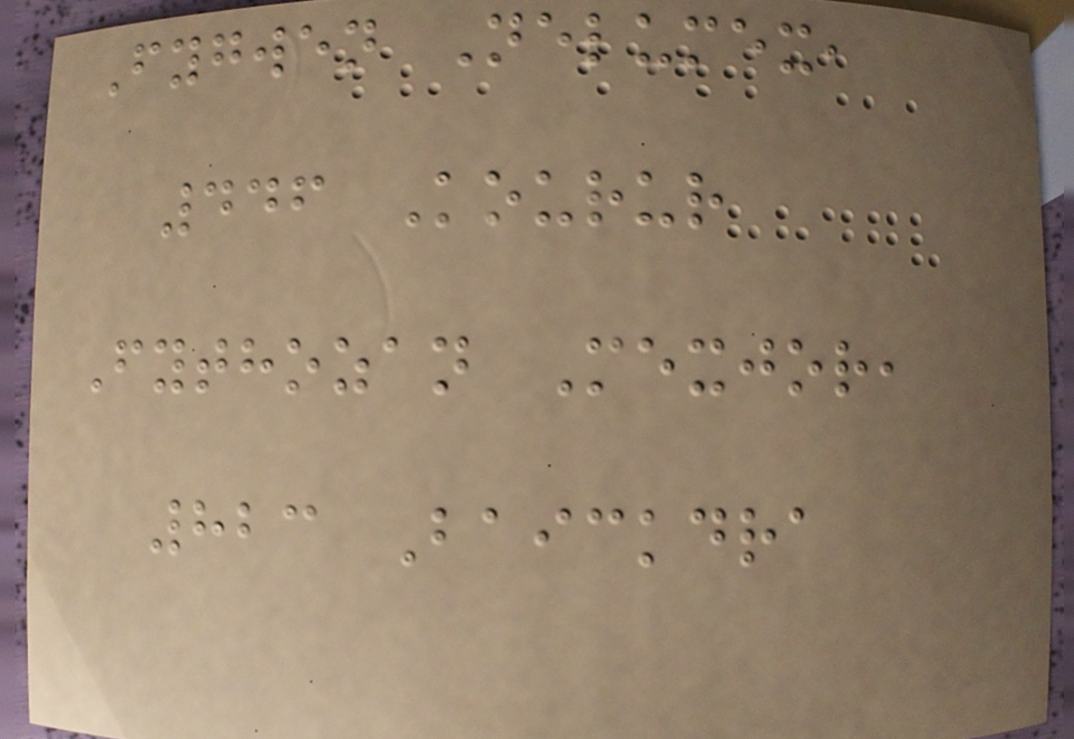Fygwen Nelumex,
446 Kourur
Fythozan Mexjor,
823 Baickdra
